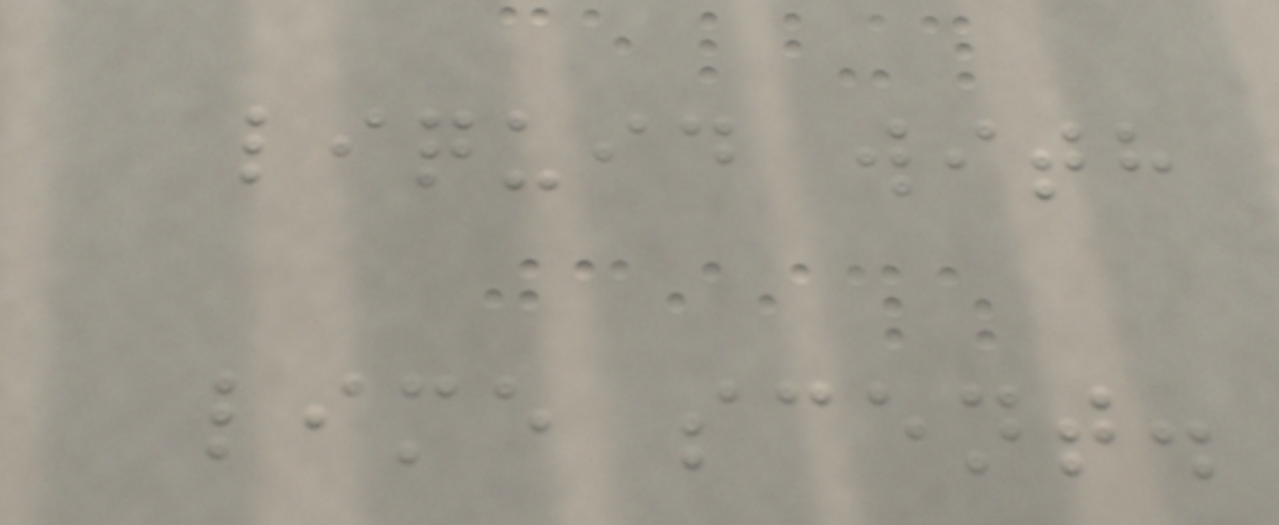liquid with
lime scent.
